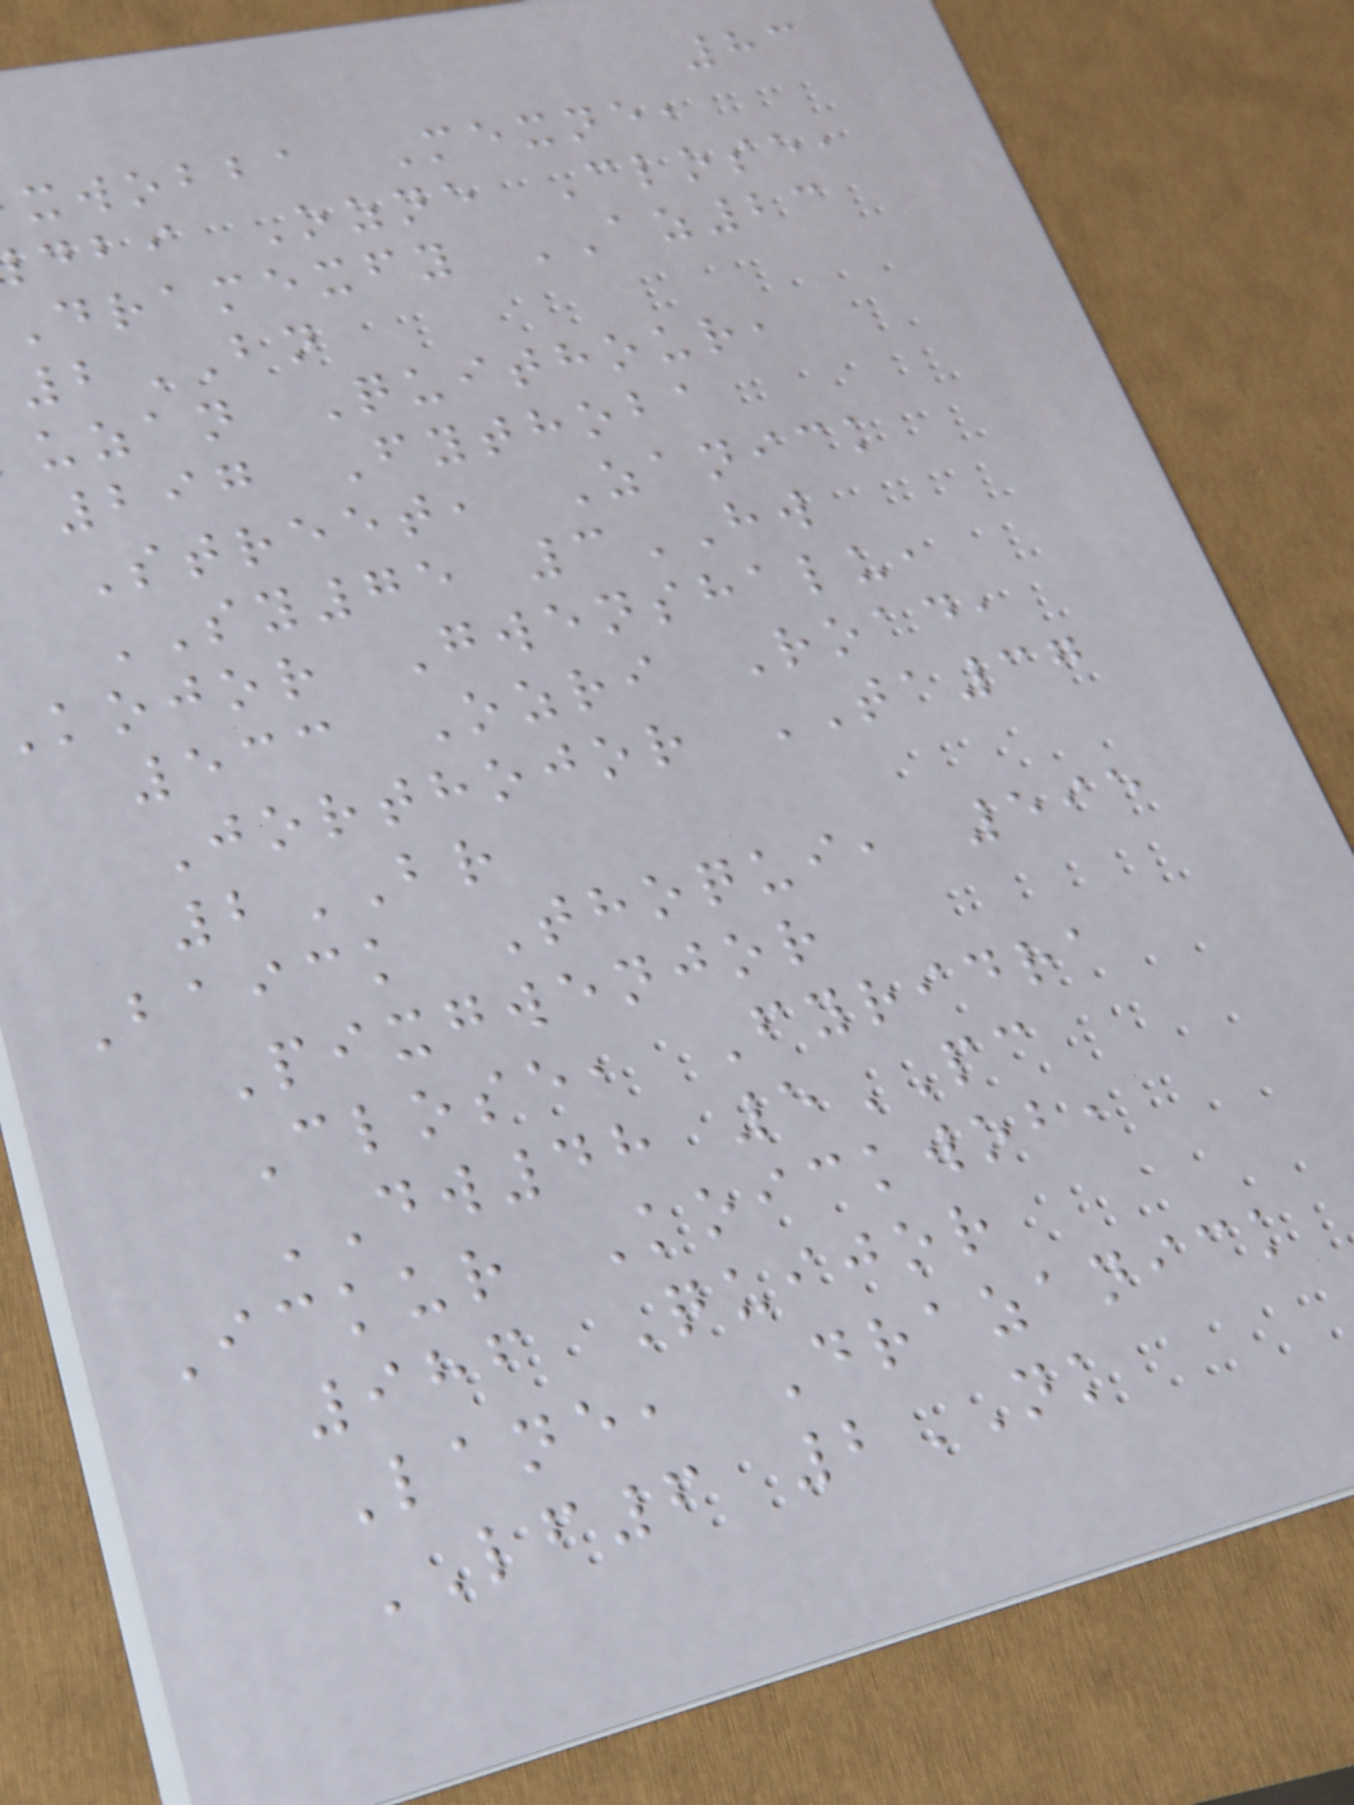83
xwobba Mexne,
dbi Ozne Close,
Dramexfy AZ23
2BN
uzan Quithour,
297 Fythoba
Street, Zanick
SY75 3HW
kojor Gwenshalu,
533 Ozri Road,
Jorthojor TA37
2BR
Baick Thoqui, 595
Pixgwenjor
Close, Fyridra
DW48 5PC
Ickur Koickwob,
986 Quijor
Lane, Drazanick
LF6 2NK
